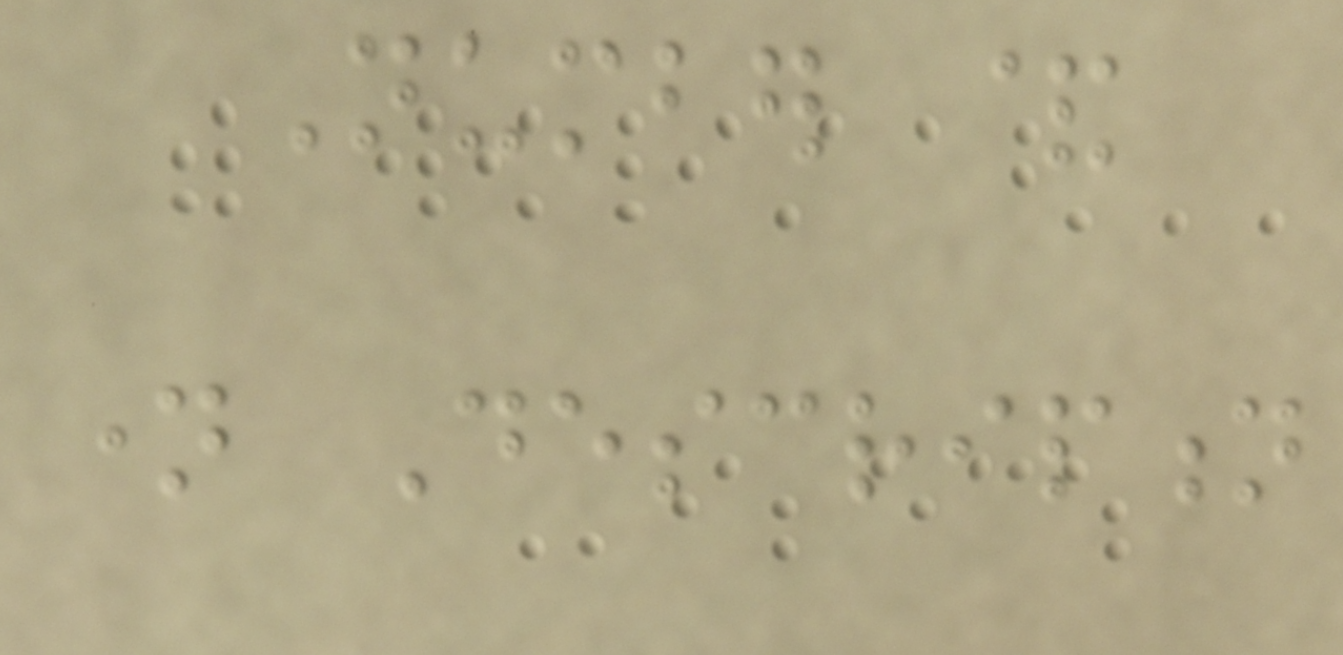Number &
name Description
